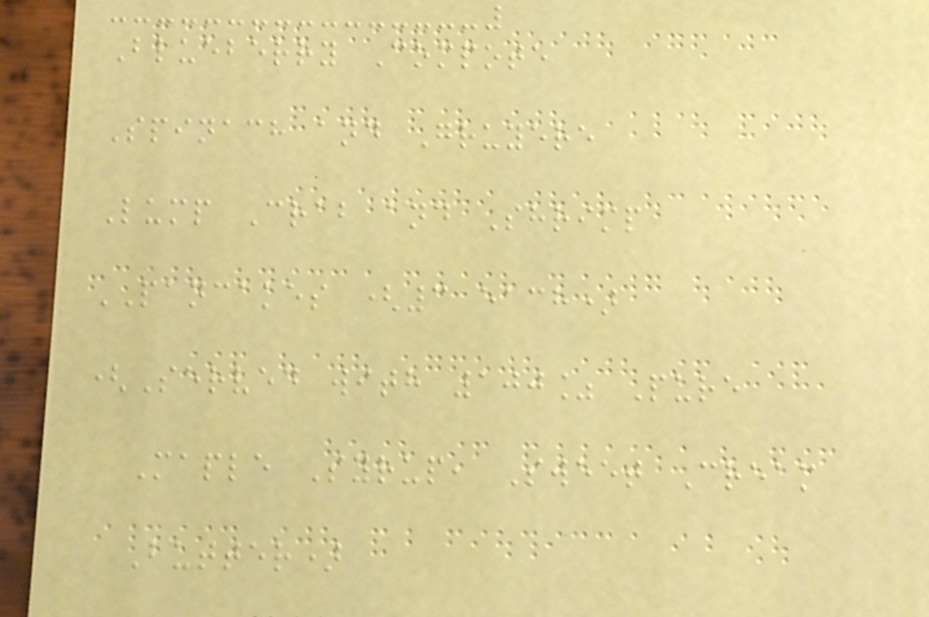Blueberry Compote
Spinach and Gruyere
Lump Crab and Shrimp
PANCAKES (3 each)
(Served with 100% Pure
Maple Syrup, Sweet Cream
Butter)
